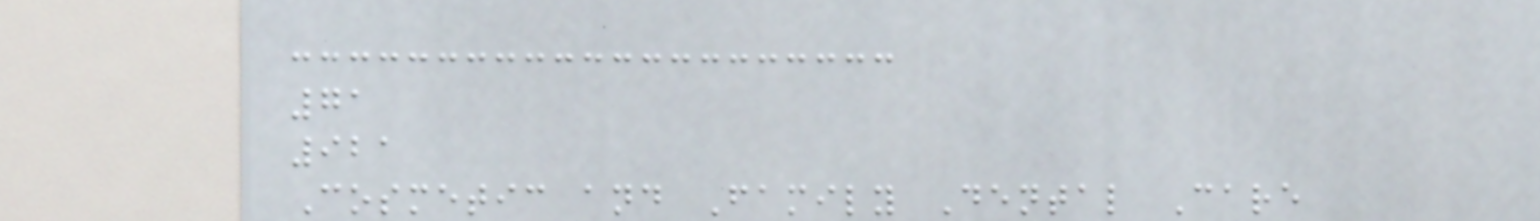71
921
Cosmetic and Family Dental Care
